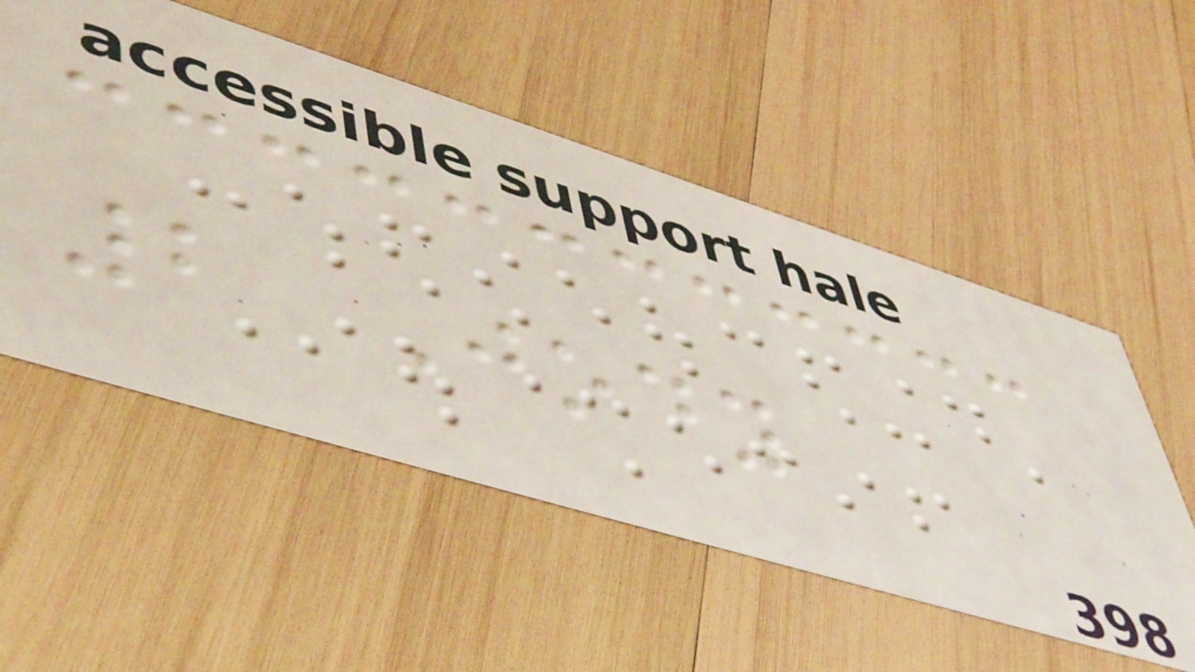2 Jody
